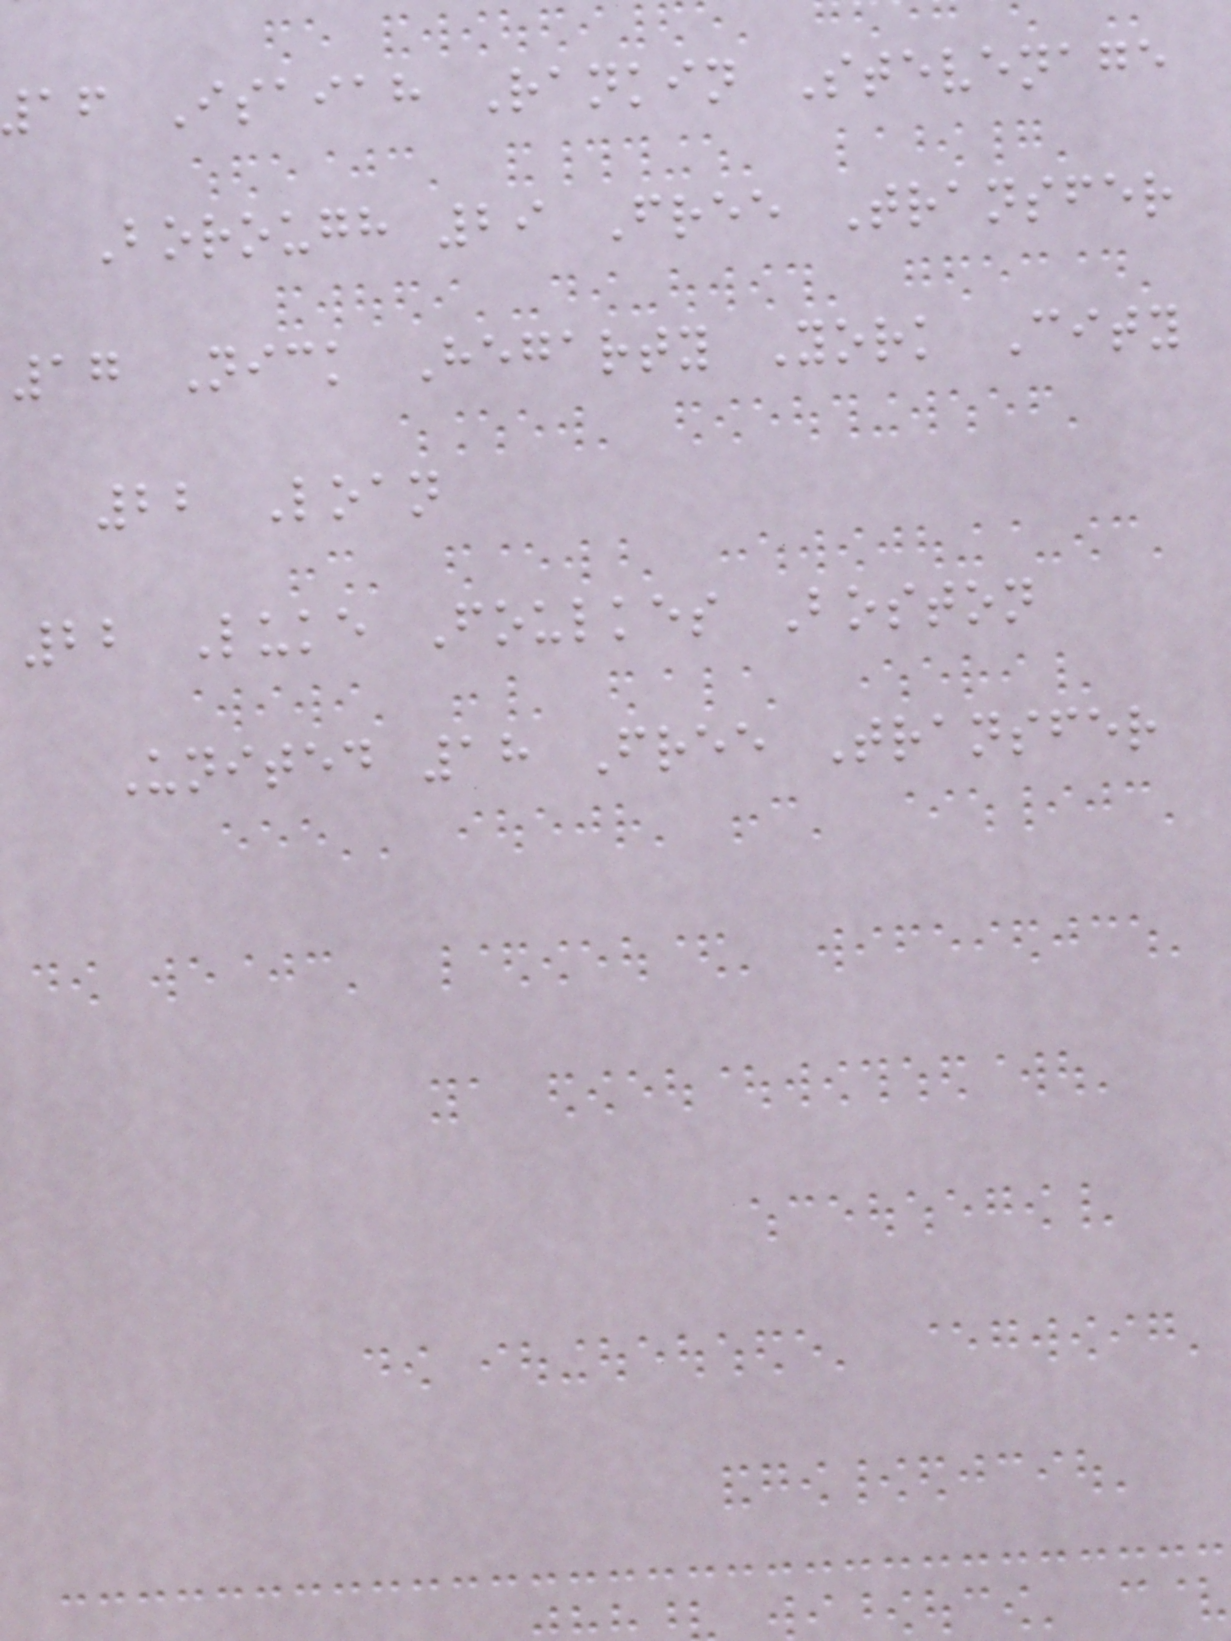af Isaiah Rankin Stevenage
Borough 29 Free Transfer
17 Nick Hegarty York City
22 Loan
22 Luke Foulkes Boston
United 18 Free Transfer
